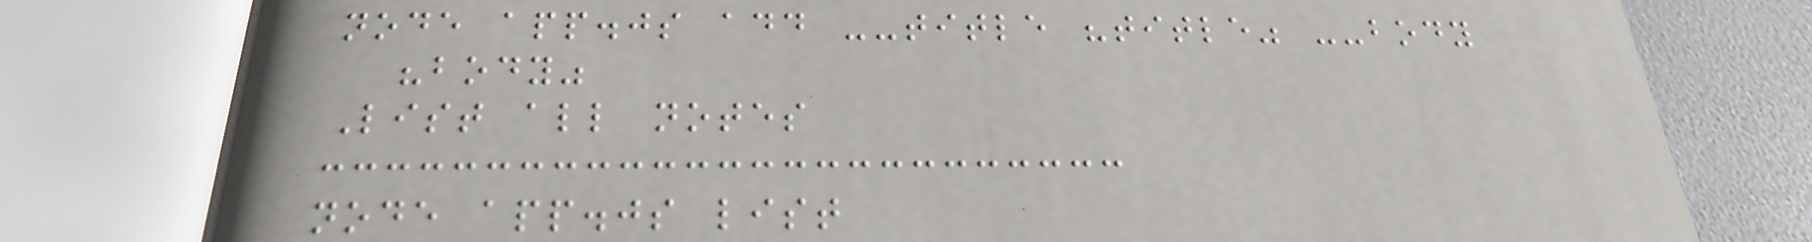node app.js add --title "title" --body
"body"
List all notes
node app.js list
